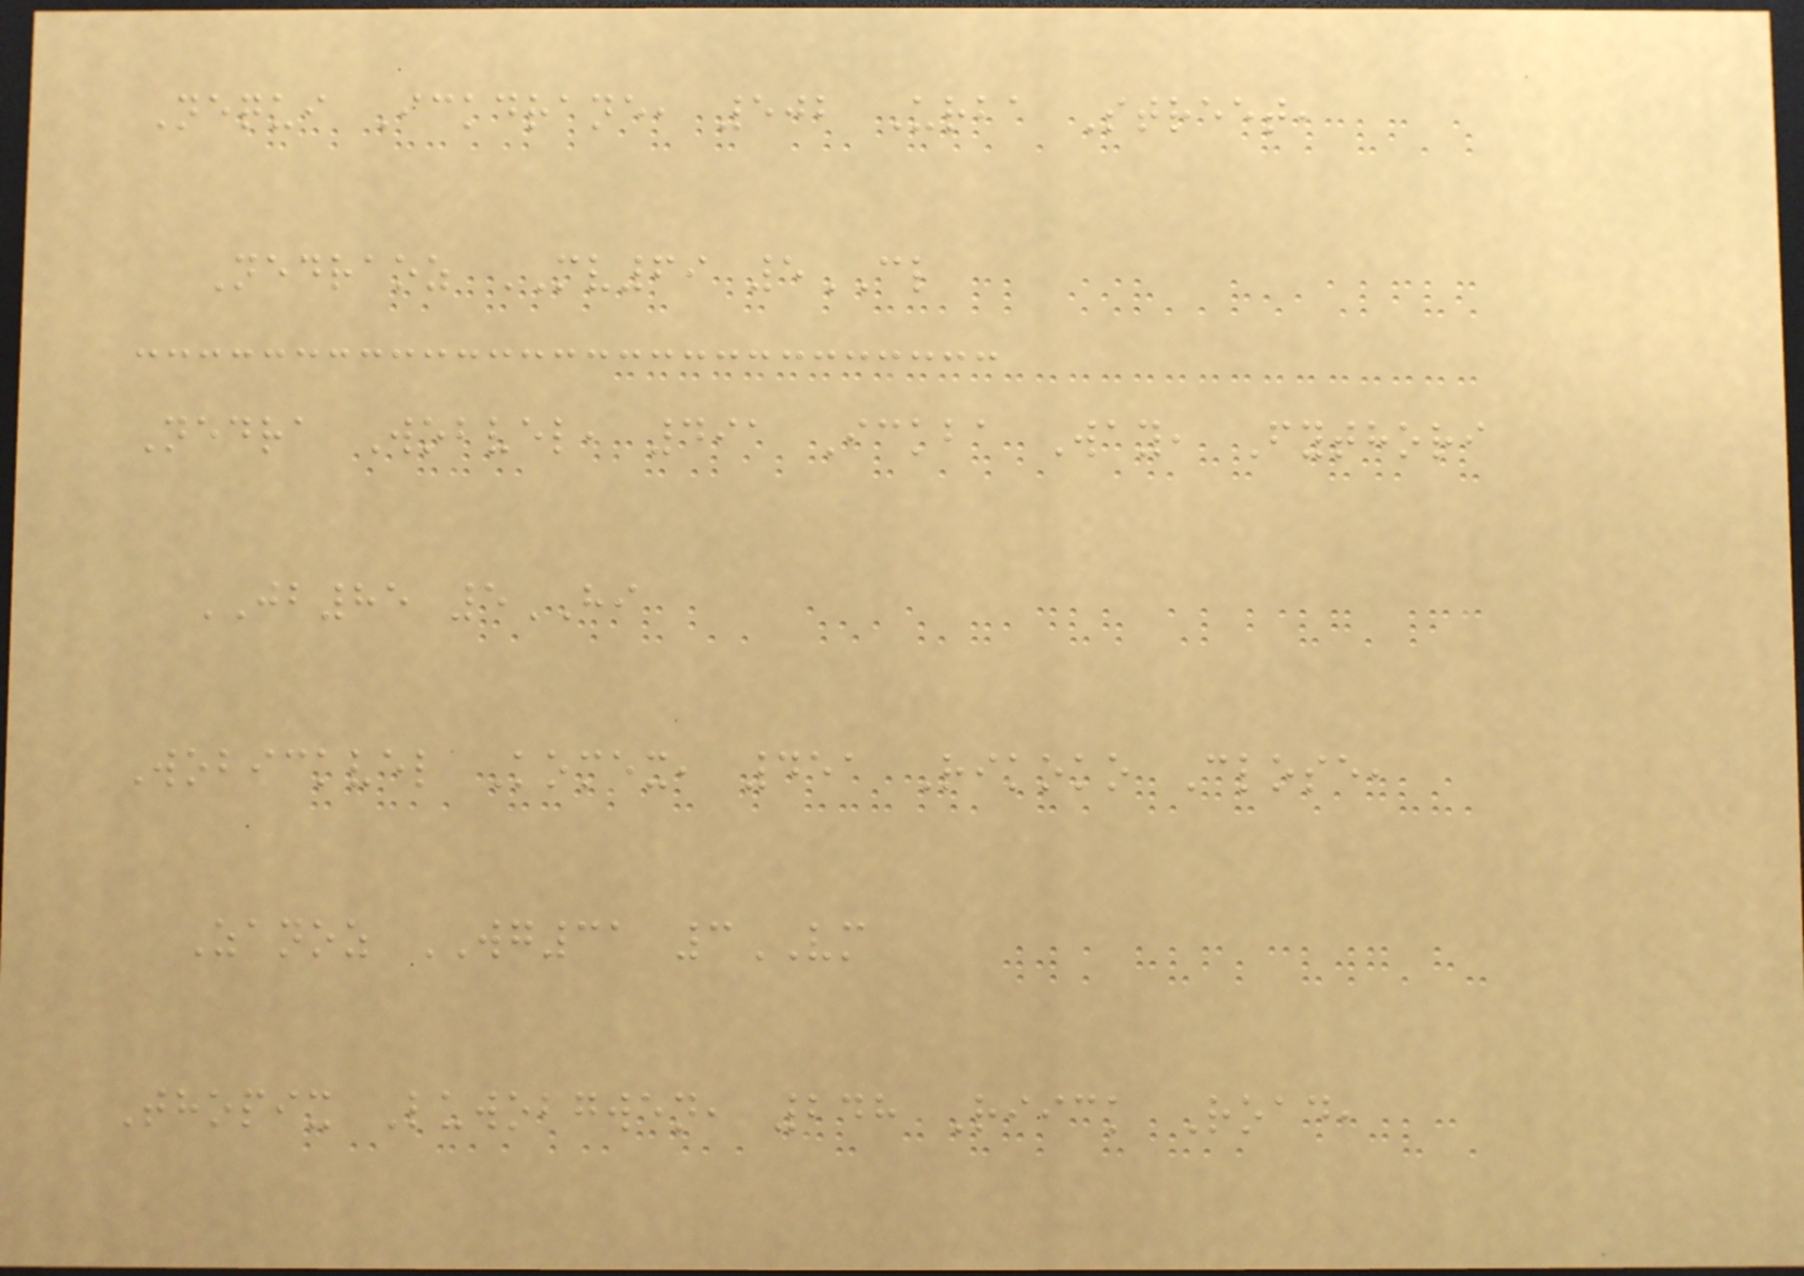Nequi Ickdrane, 502 Urba Street,
Nedraoz MV69 5CL
Nedra Wobvel, 491 Ickba Way, Fythori
JB85 5HI
Wobickvel Komex, 451 Rikoko Close,
Zanoz WG31 3VM
Thopix Luwobgwen, 248 Riick Road,
